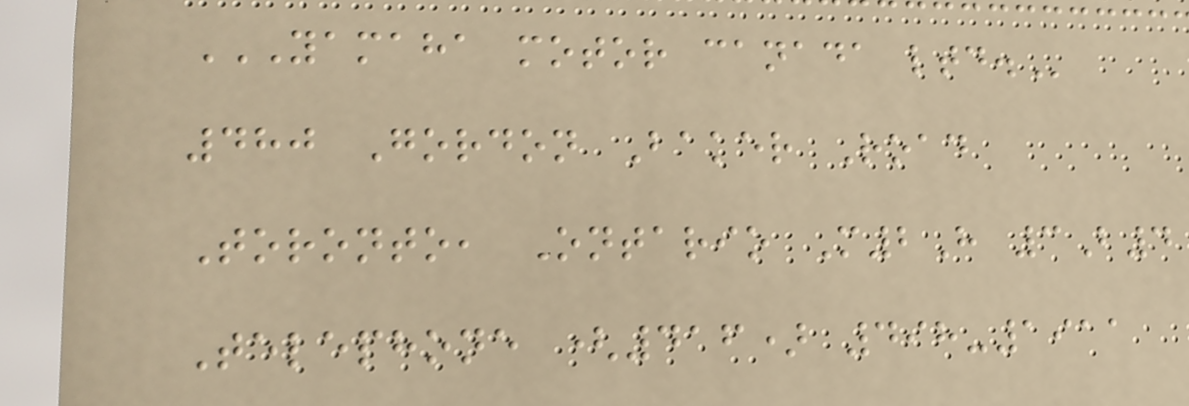YAMAHA MOTOR CANADA LTD.
480 Gordon Baker Road
Toronto, Ontario M2H 3B4
Telephone (416) 498-1911
